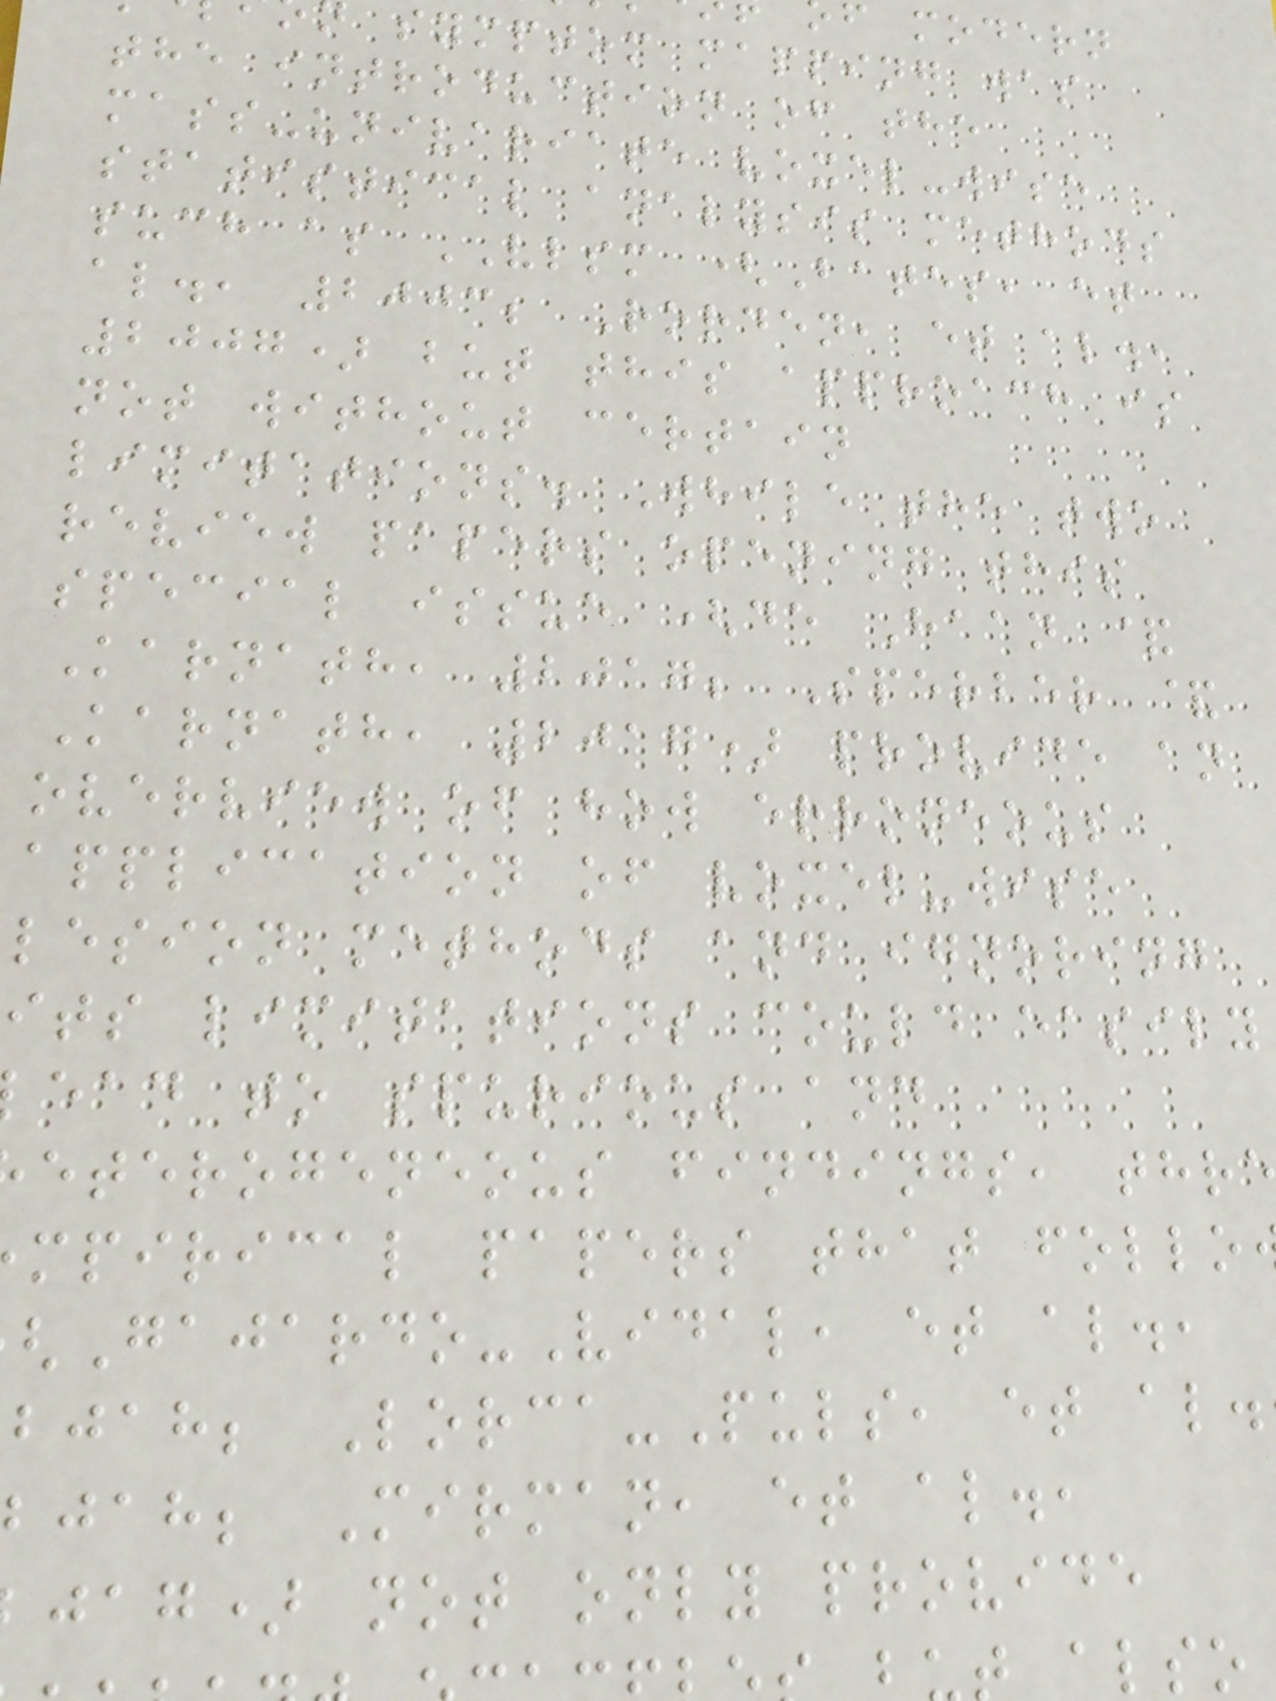f modern
symptom mapping was
the introduction of the
mass-univariate voxel-wise
statistical analysis methods
such as VLSM (Bates, et
al., 2003; Rorden, et al.,
2007) but this approach is
not without certain
limitations. While the two
review papers opening this
special issue (de Haan &
Karnath, 2017; Sperber &
Karnath, 2017) provide an
overview of how erroneous
application of voxel-wise
lesion methods and ignoring
its limitations could easily
ead to spurious and
eterogeneous findings, thr
mpirical papers that follo
Gajardo-Vidal, et al.,
bjah; Lorca-Puls, et al.
bjah; Mirman, et al.,
jag) not only provide
